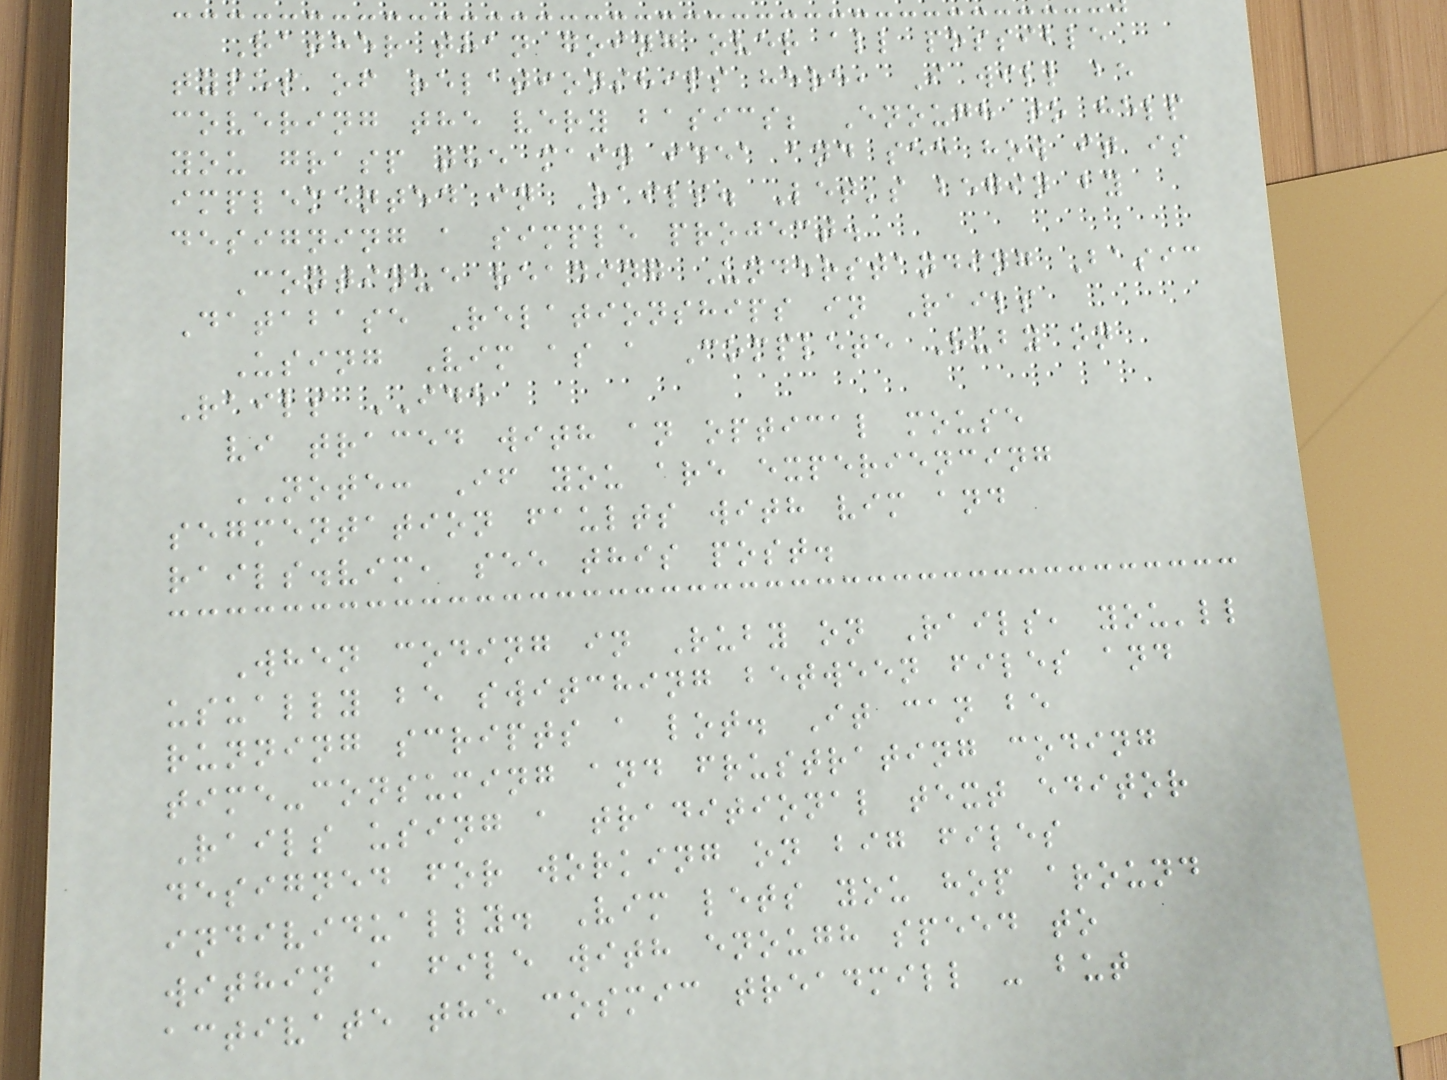Rather than going over all possible
types of relationships here, I will be
covering the very basics; Enough to help
you grasp the main idea and see how it is
implemented in Rails. Let's begin by
designing a simple project.
Continue reading Understanding Basic
Database Relationships in Rails
Using Vim as a Complete Ruby on
Rails IDE
vi traced with an optical mouse
NOTE: If you are experiencing
segmentation faults with vim and
rails.vim, see this post.
When coding in Ruby on Rails, you'll
usually be switching between files and
running scripts a lot. It can be
time-consuming and frustrating coding
Rails using a traditional text editor
designed for working on big files
individually. Vim lets you hop around
within a file with enough speed to
activate the cosmic treadmill - but
